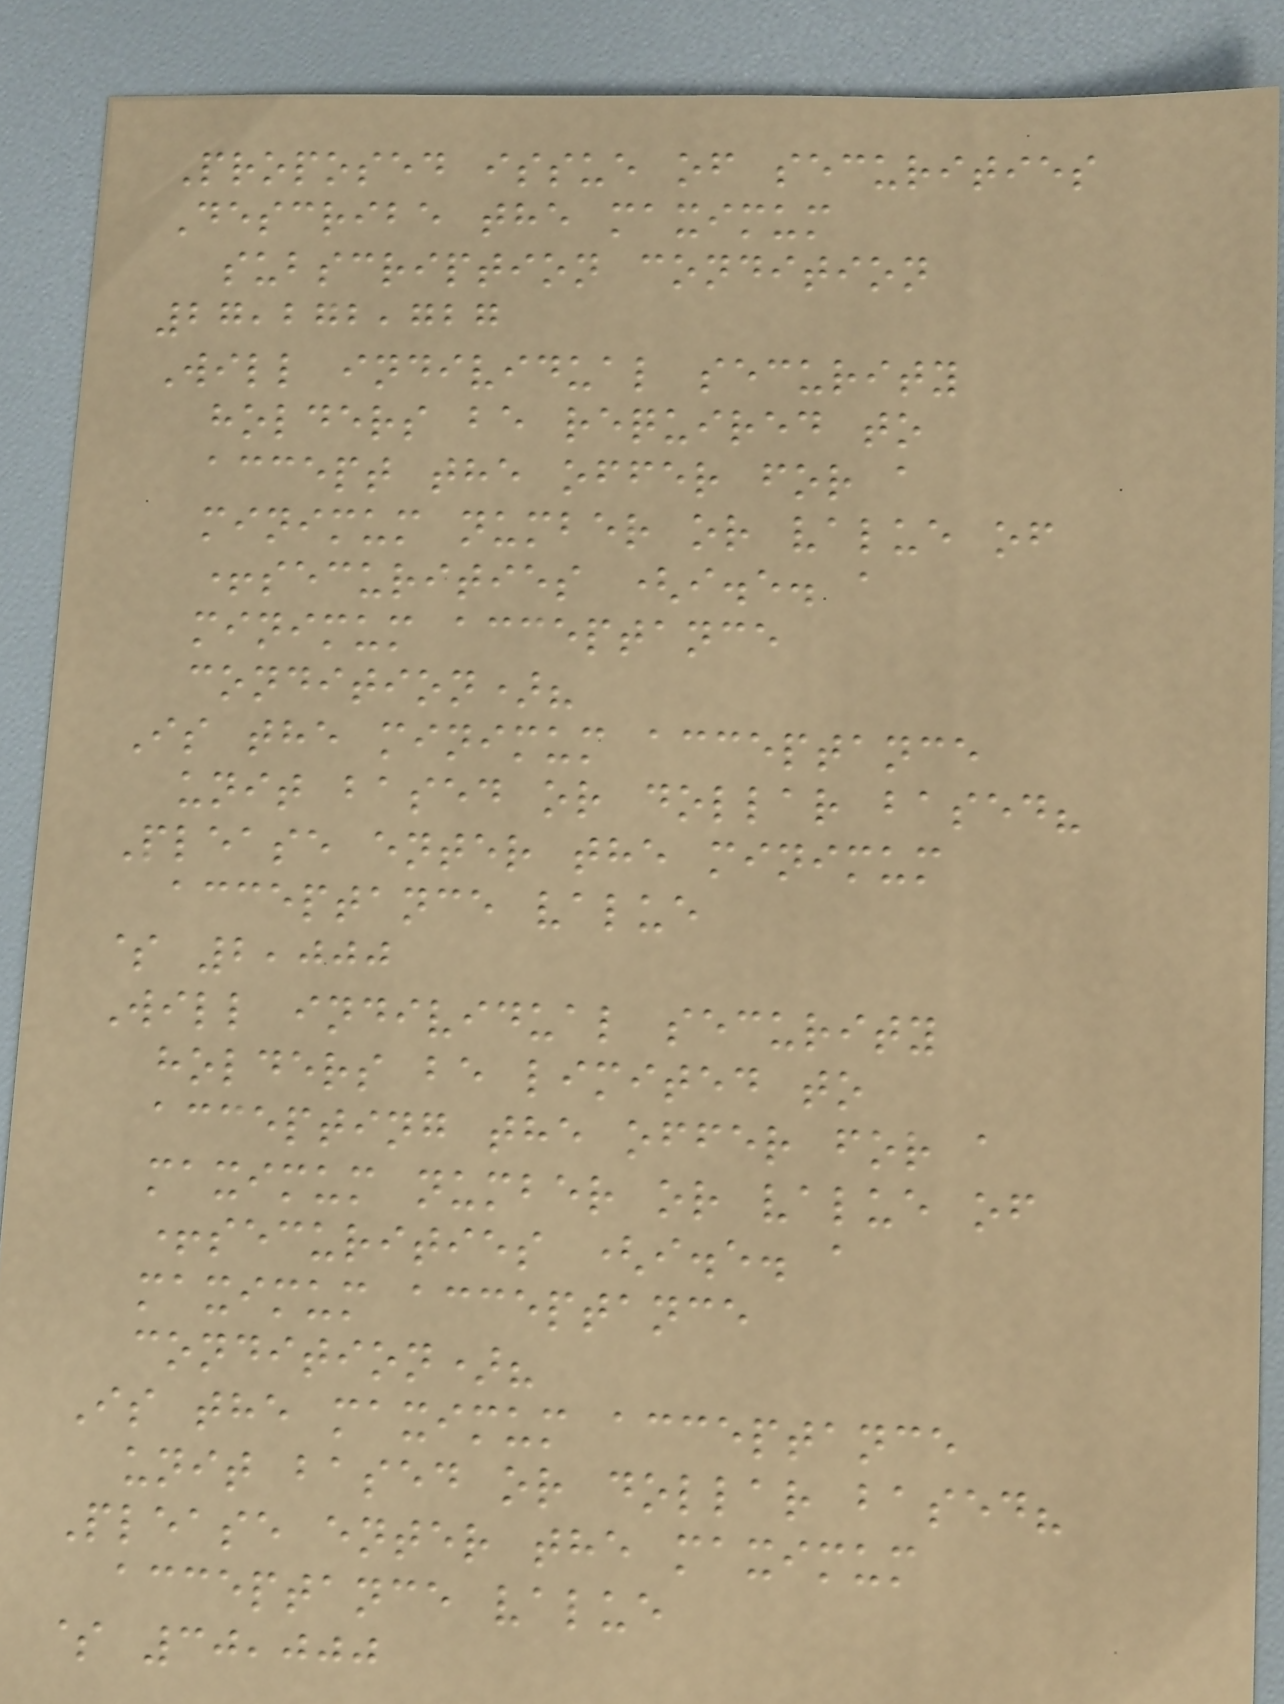Proposed issue of securities
Describe the maximum
subscription condition
27,272,727
Will individual security
holders be required to
accept the offer for a
minimum number or value of
+securities (i.e. a
minimum acceptance
condition)?
Is the minimum acceptance
unit based or dollar based?
Please enter the minimum
acceptance value
$ 2,000
Will individual security
holders be limited to
accepting the offer for a
maximum number or value of
+securities (i.e. a
maximum acceptance
condition)?
Is the maximum acceptance
unit based or dollar based?
Please enter the maximum
acceptance value
$ 30,000
